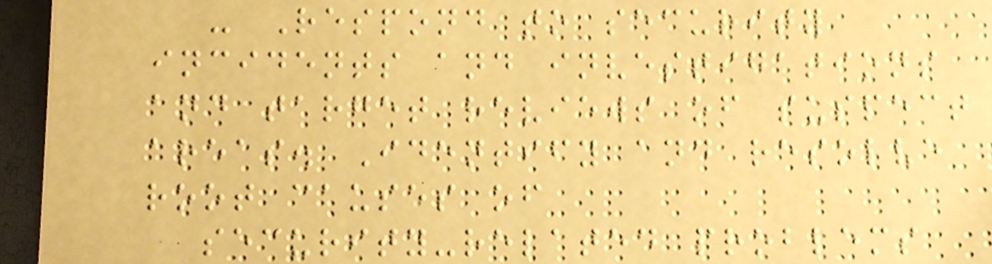- Respond to security
incidents and investigations
and target reviews of suspect
areas. Identify and resolve
root causes of
security-related problems
